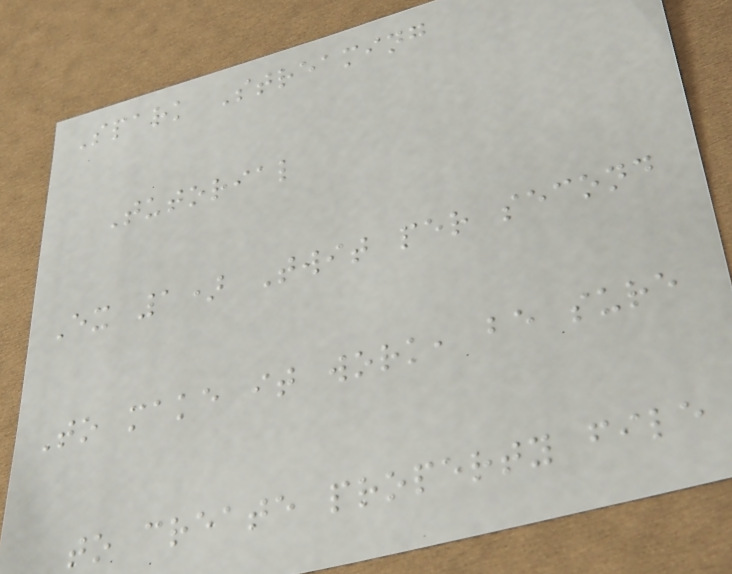Spark Streaming
Tutorial
Ex 1) Twit per second
To make it work, be sure
to create property file
